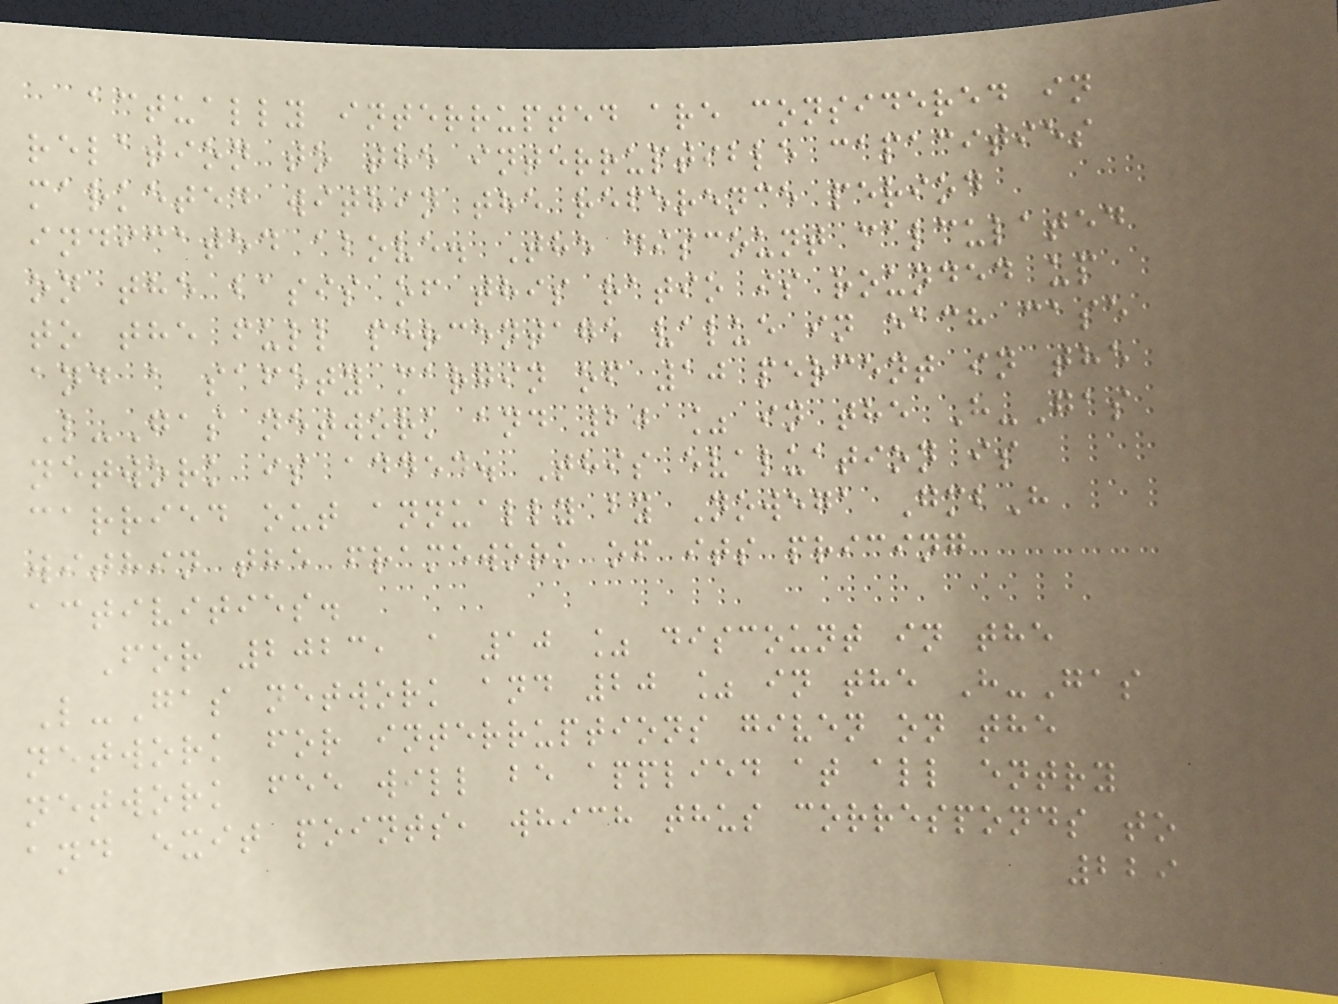actually interrupted are considered in
relation to the interruptible capacities
marketed within the reference period
indicated above. The discount calculated
on the basis of this ratio is rounded up
to the full percentage value in each case
and a safety margin of 10 percent in the
L-Gas network and 20 % in the H-Gas
network is added. This evaluation is
carried out annually by Nowega GmbH
within the framework of its pricing
activities.
For 2023, a 10 % discount in the
L-Gas network and 20 % in the H-Gas
network for interruptions given on the
network fee will be applied at all entry
and exit points, which thus corresponds to
229
